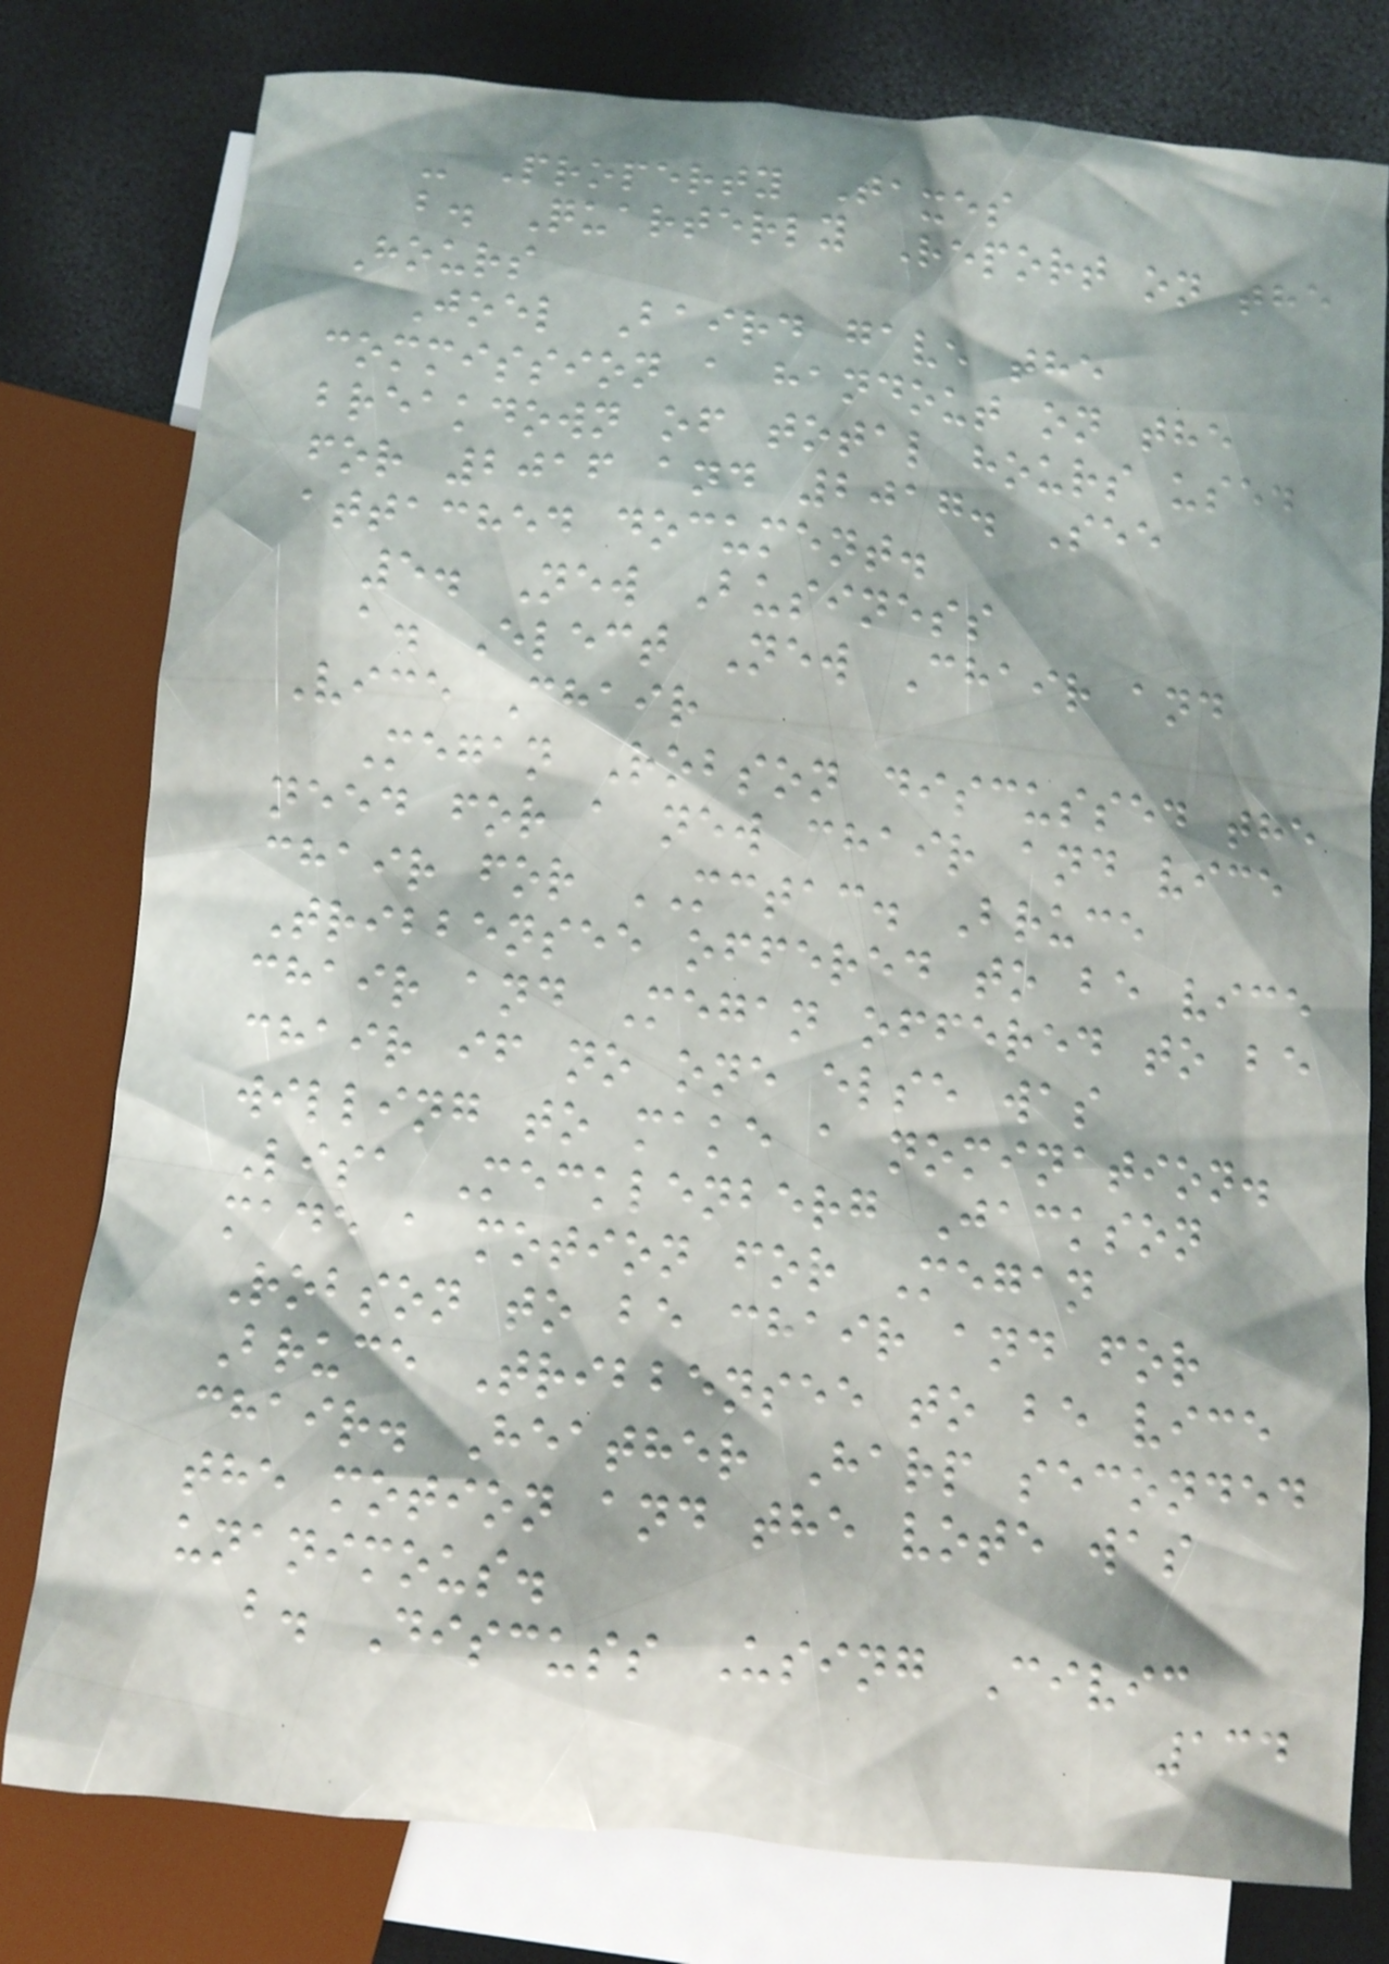- Property Taxes
b. Quarterly Report on the
Hours
Joel Baird gave the
commission a handout on the
breakdown of total hours used
for 2016 and 2017. See
attached document.
5. New Business
a. Elect New Chair and
Vice Chair
Megan Robson discussed the
need for a new chair and vice
chair for MCTAC. Bruce
Tribbensee offered to be vice
chair and Megan offered to be
chair if no one else was
willing to make a nomination.
Lisa Mecklenberg Jackson
made a motion for Megan
Robson to be chair and for
Bruce Tribbensee to be vice
chair. Heather Harp seconded
the motion and the vote was
unanimous.
b. Discuss Using Civic
134
